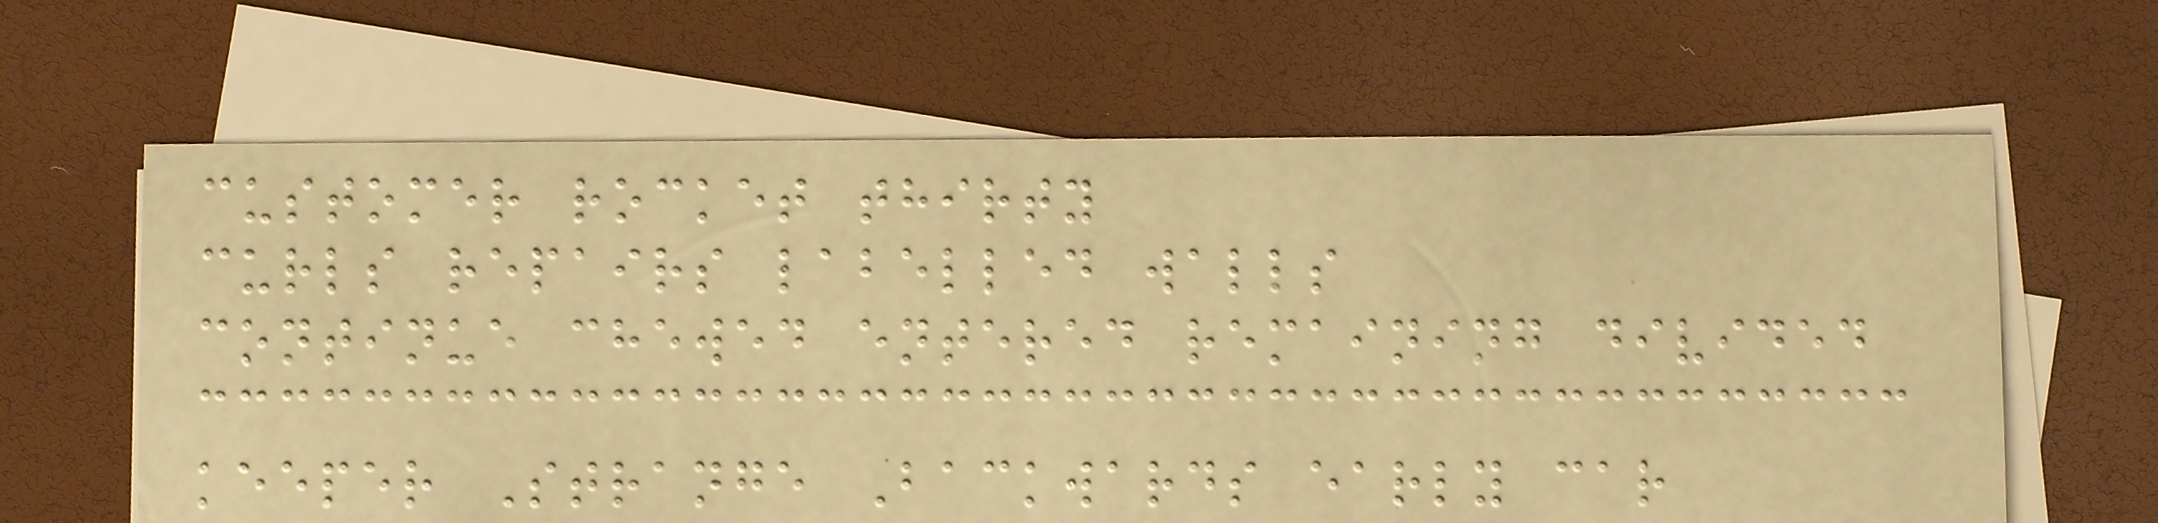customer rocket thirty
curls repairs labelled walls
continue chewed entered remaining divided
keeper Strange Backwards early car
